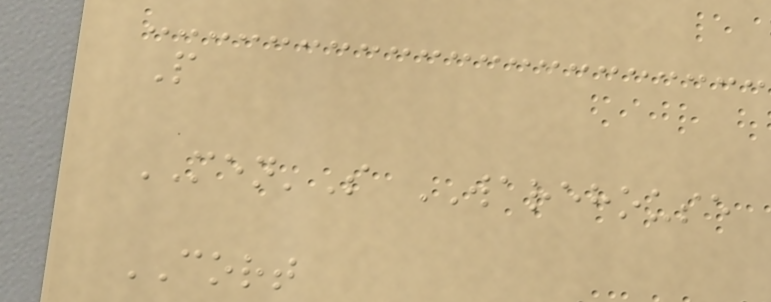P
MEN'S WAREHOUSE
CORT
